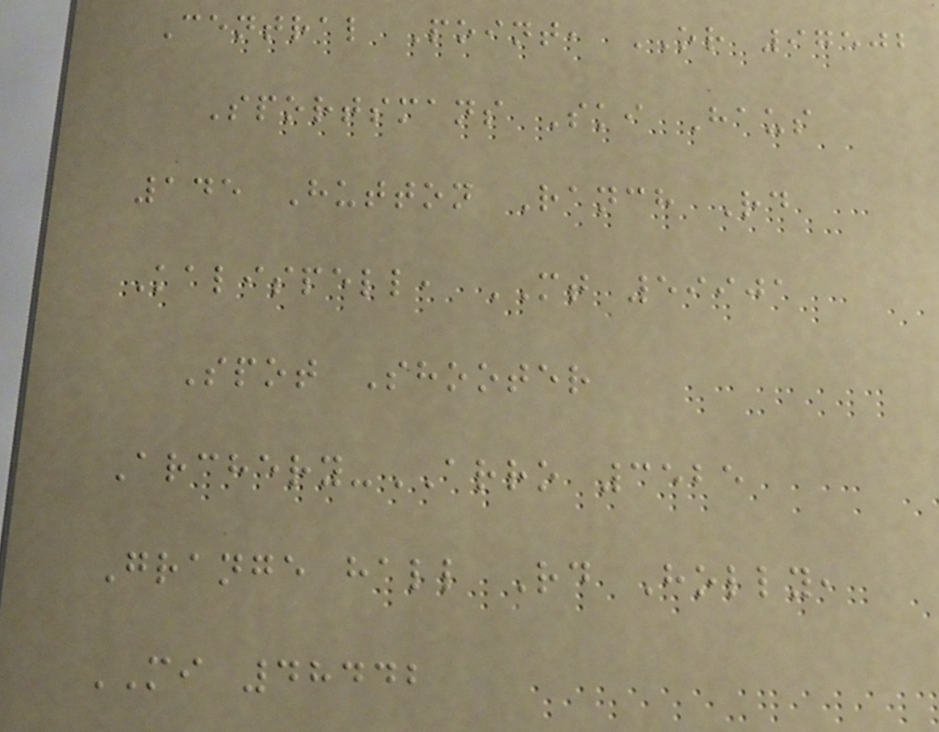Central Point, OR 97502
Sportsmans Ski Haus
145 Hutton Ranch Rd
Kalispell, MT 59901
Spot Shooter
Archery-ARRO 3525
Grange hall Rd Holly,
MI 48442
